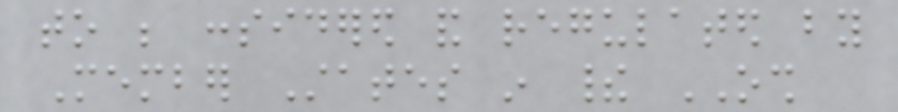to be considered and regulated by
Member States in their OSH
